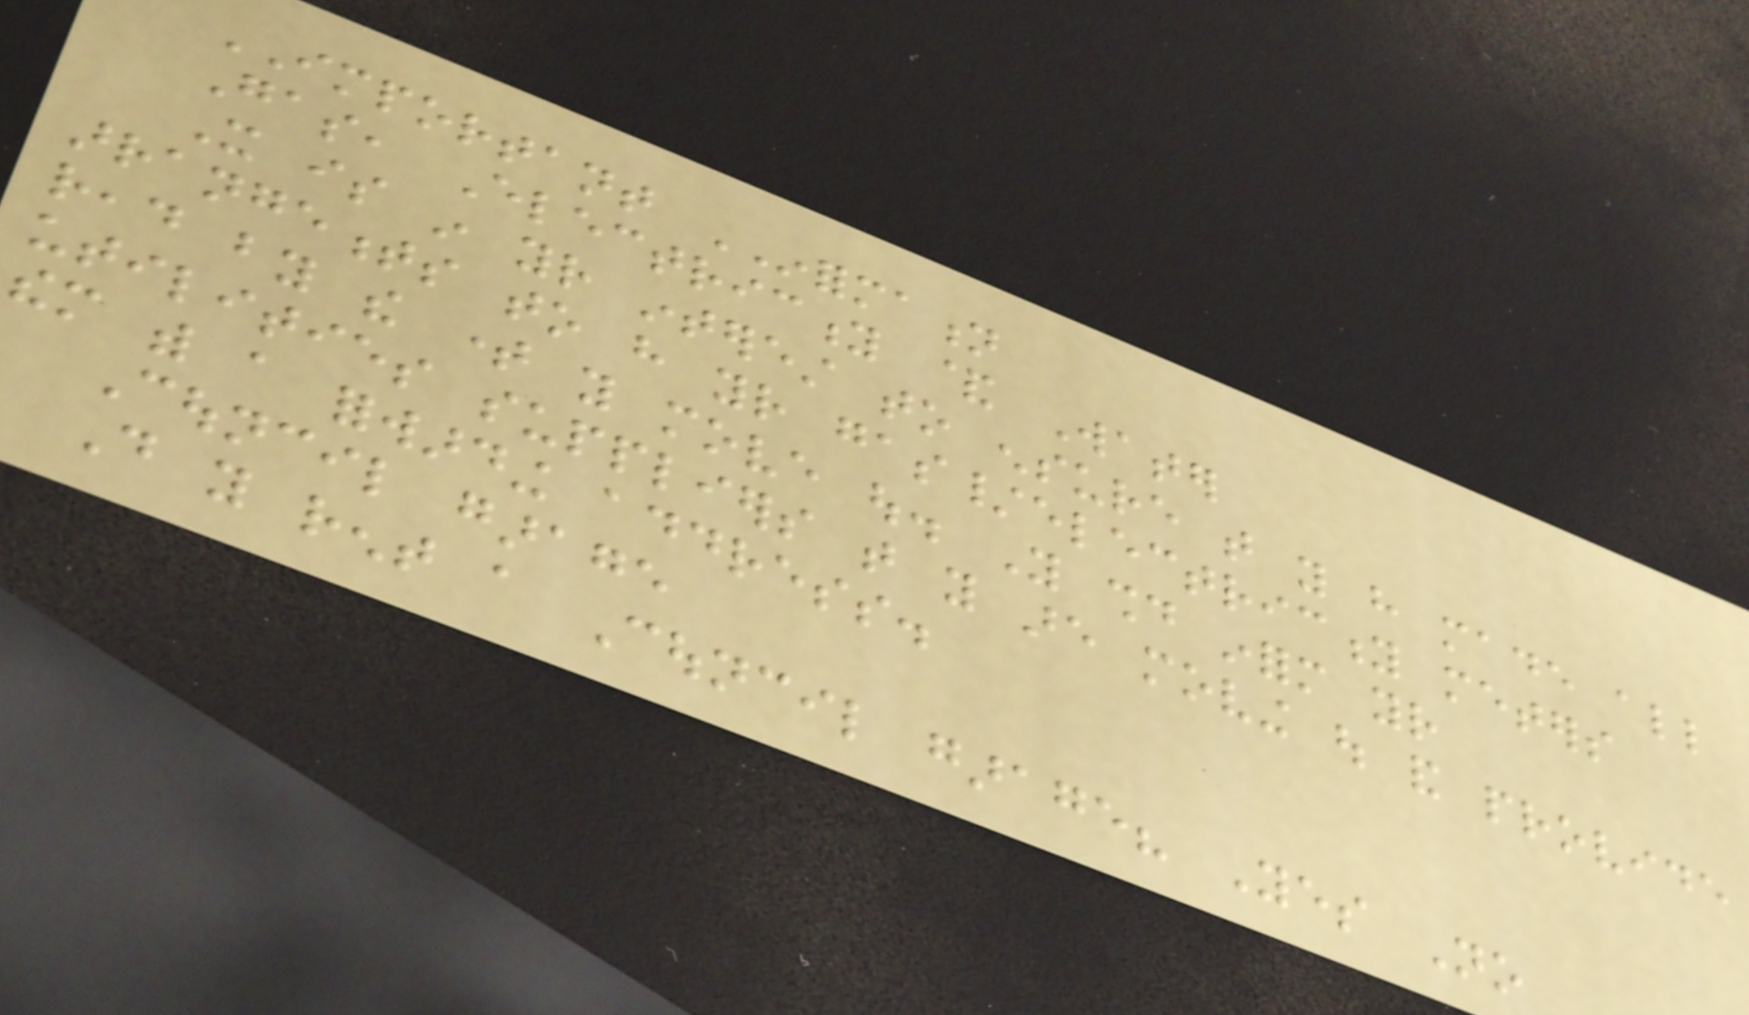IMPORTANT INFORMATION
Gas, Electricity & Water
It is in your interest to ensure that you have made all
arrangements to have your gas/electricity meters
read by the time you move out. You should inform your
utilities suppliers that you are moving out and provide
them with a forwarding address.
Council garage
Do you rent a Council garage? Yes No
